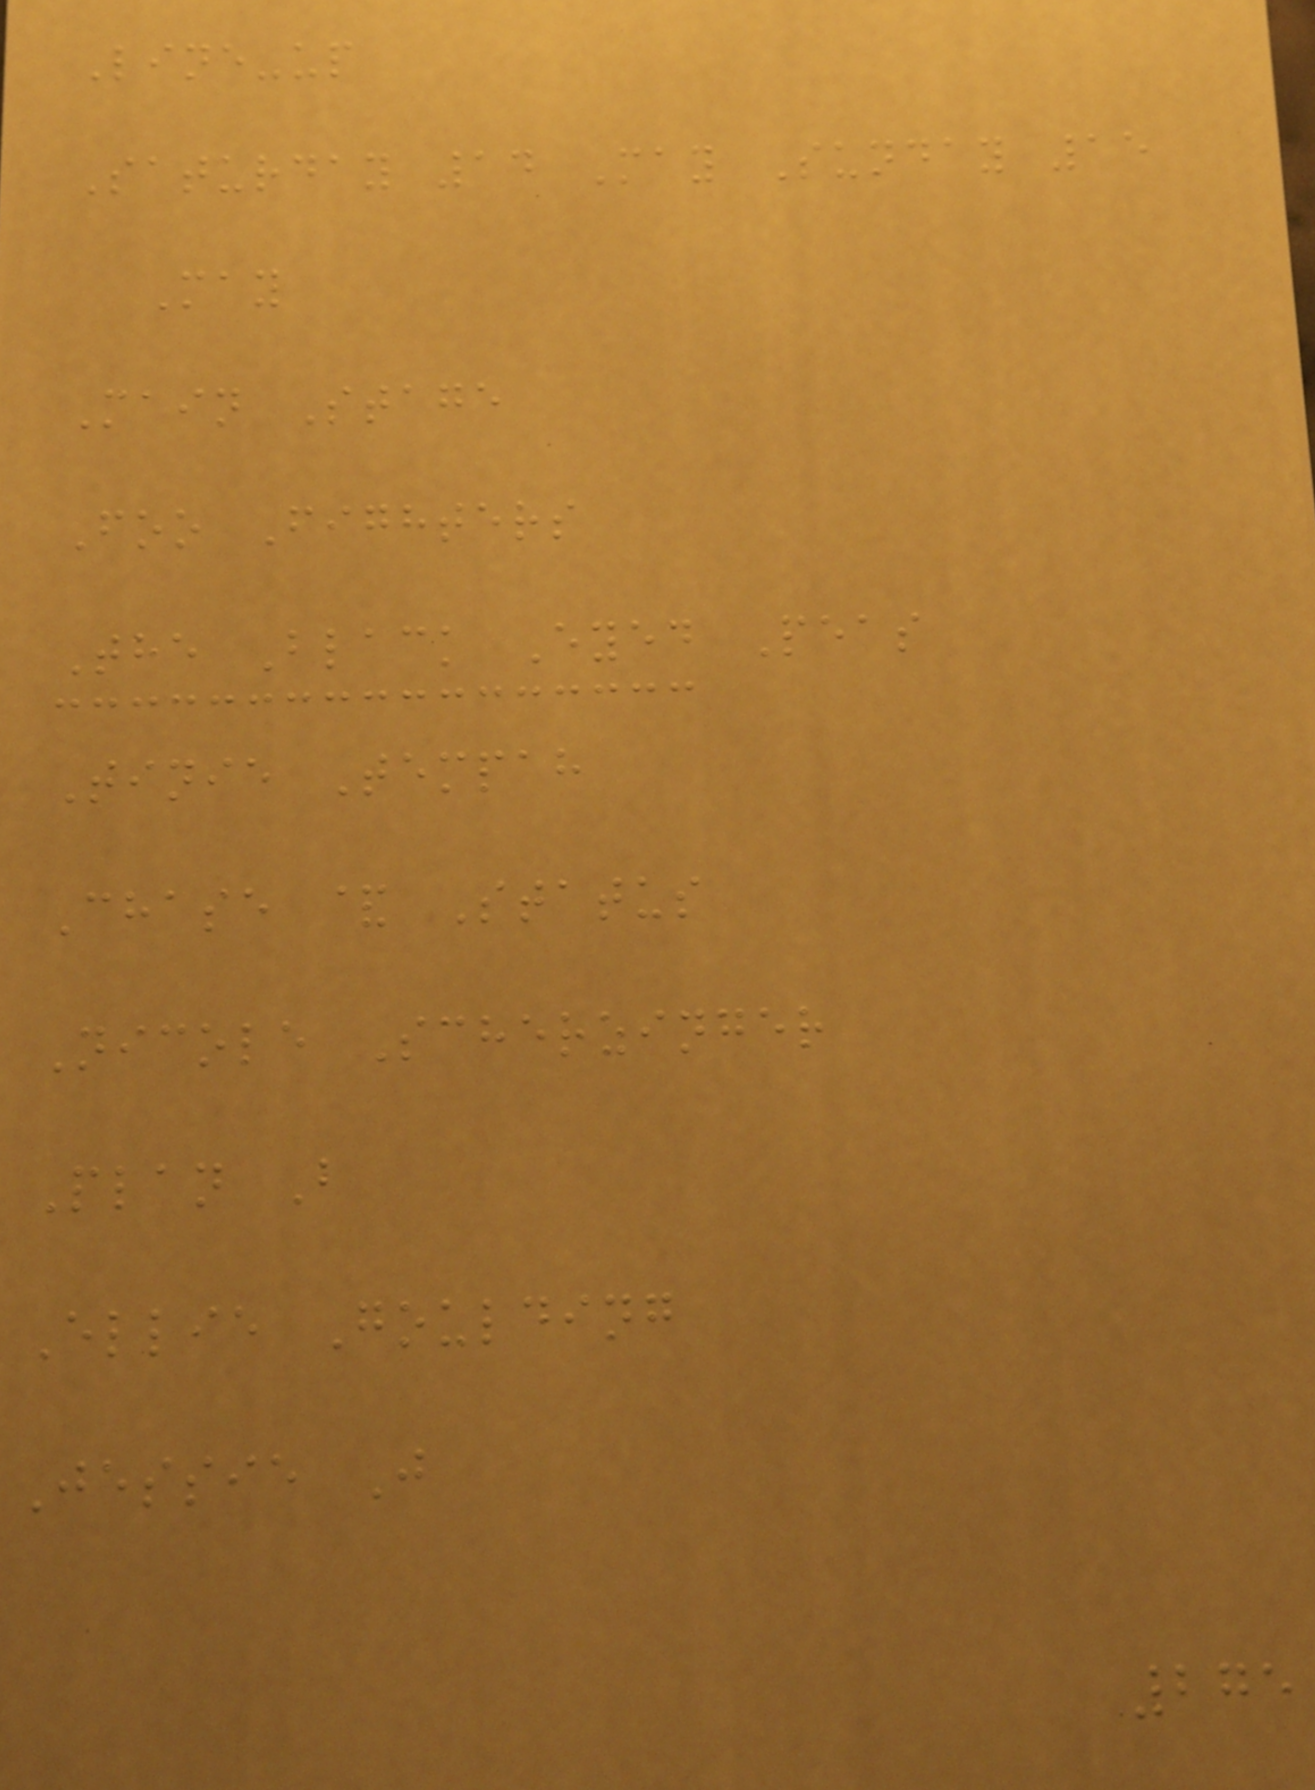Line-up
Saturday 14 May Sunday 15
May
Main Stage
Foo Fighters
The Black Eyed Peas
Tinie Tempah
Chase & Status
Nicole Scherzinger
Plan B
Ellie Goulding
Jessie J
275
